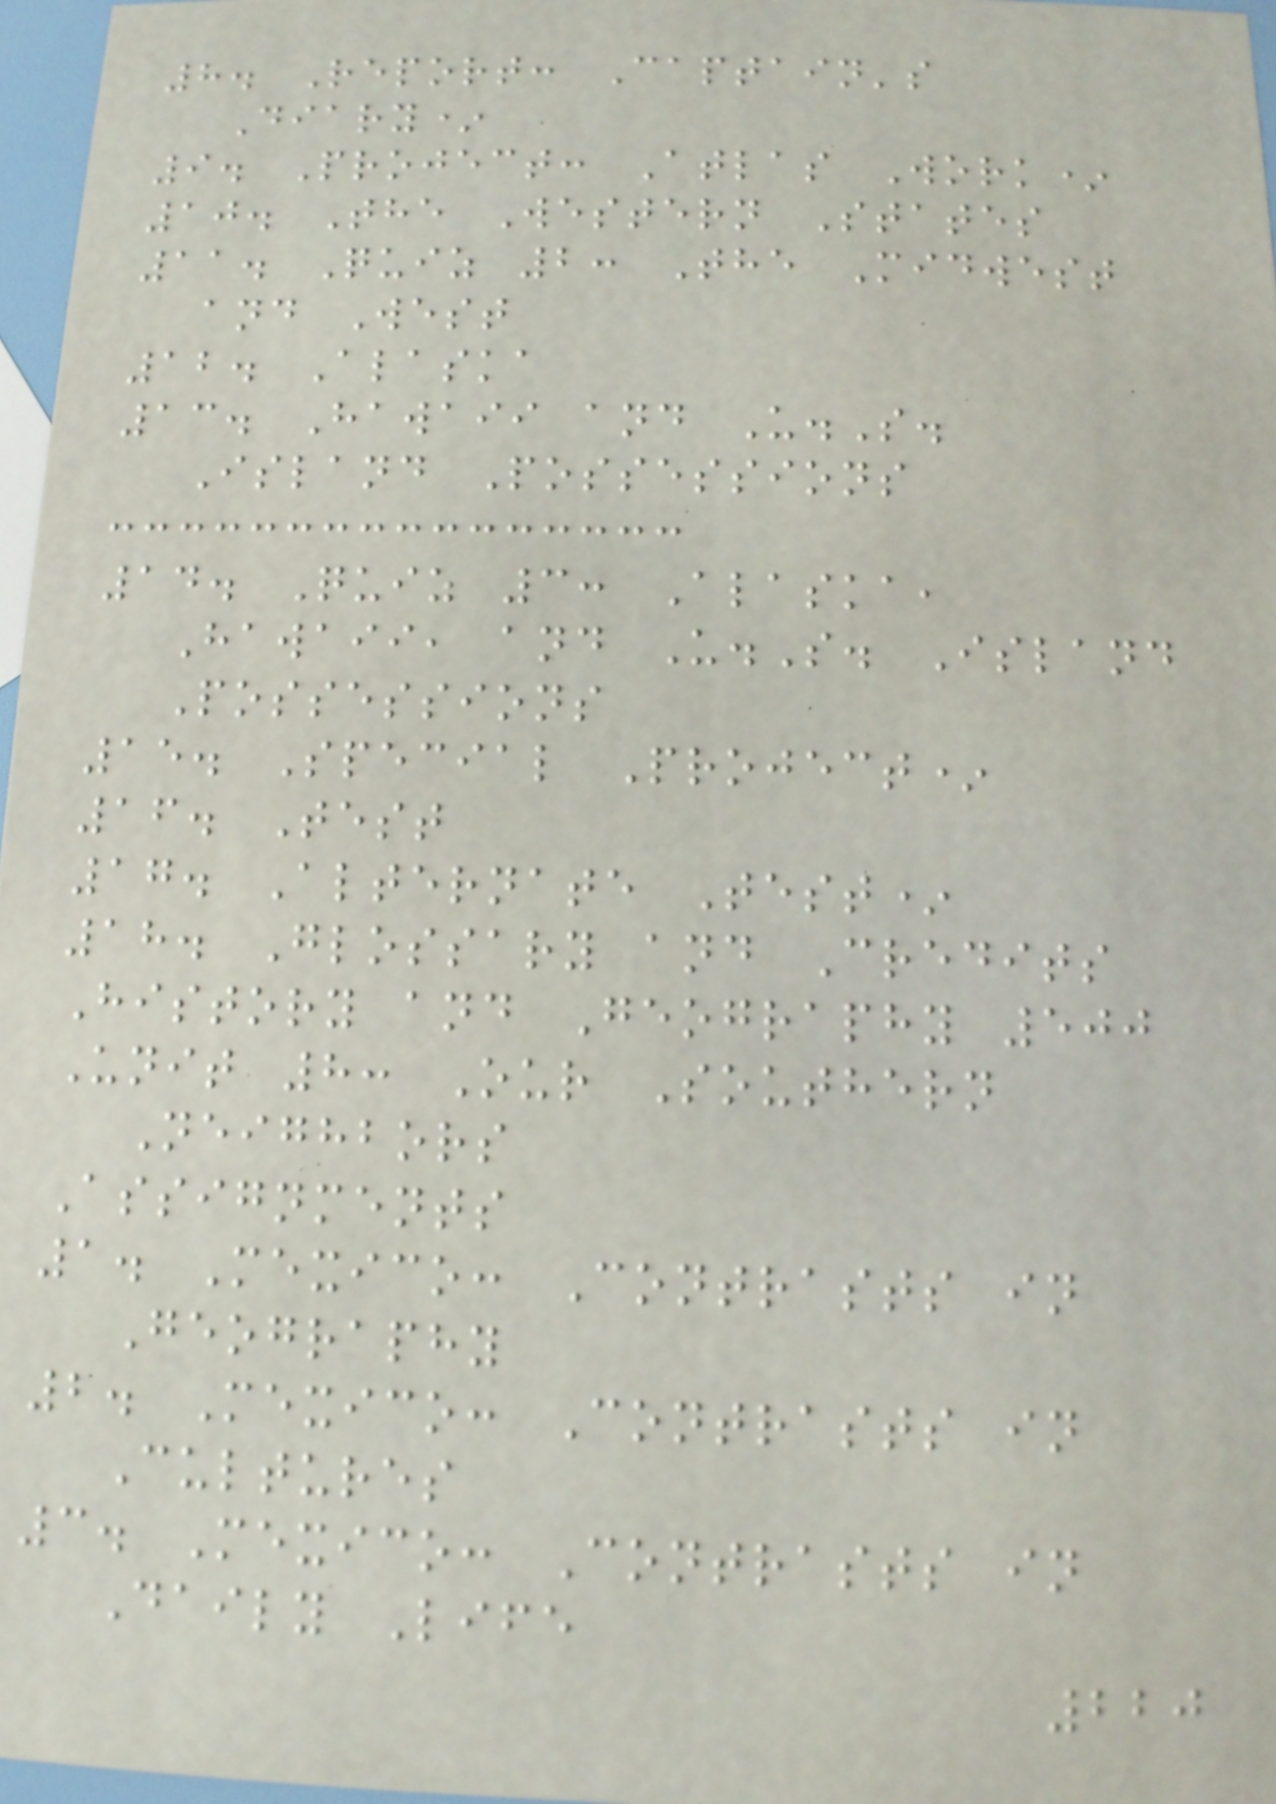8. Report: Captain's
Diary*
9. Project: Atlas Work*
10. The Western States
11. Quiz 2: The Midwest
and West
12. Alaska
13. Hawaii and U.S.
Island Possessions
14. Quiz 3: Alaska,
Hawaii, and U.S. Island
Possessions
15. Special Project*
16. Test
17. Alternate Test*
18. Glossary and Credits
History and Geography 500
Unit 8: Our Southern
Neighbors
Assignments
1. Mexico: Contrasts in
Geography
2. Mexico: Contrasts in
Cultures
3. Mexico: Contrasts in
Daily Life
220
